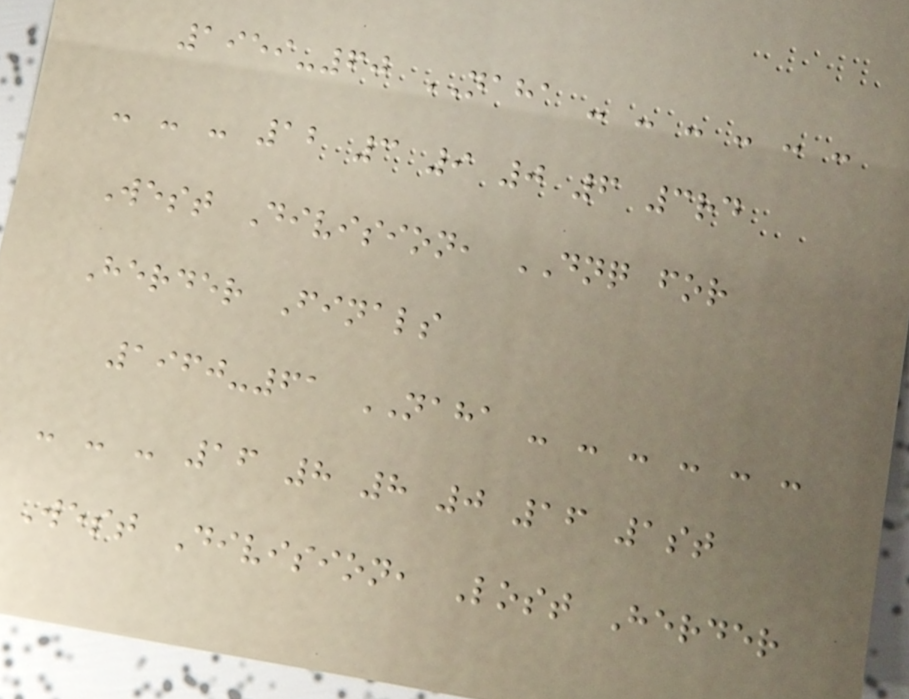1959-60 NAHA - - - - - -
- - - 12 3 9 0 6 3rd
West Division, DNQ for
Herder Finals
1960-61 NAHA - - - - - -
- - - 16 8 8 0 16 1st
West Division, Lost Herder
